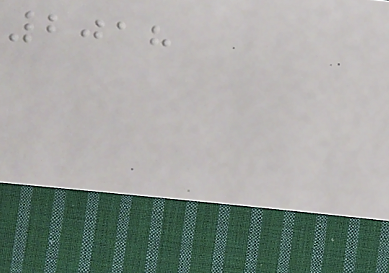2018
